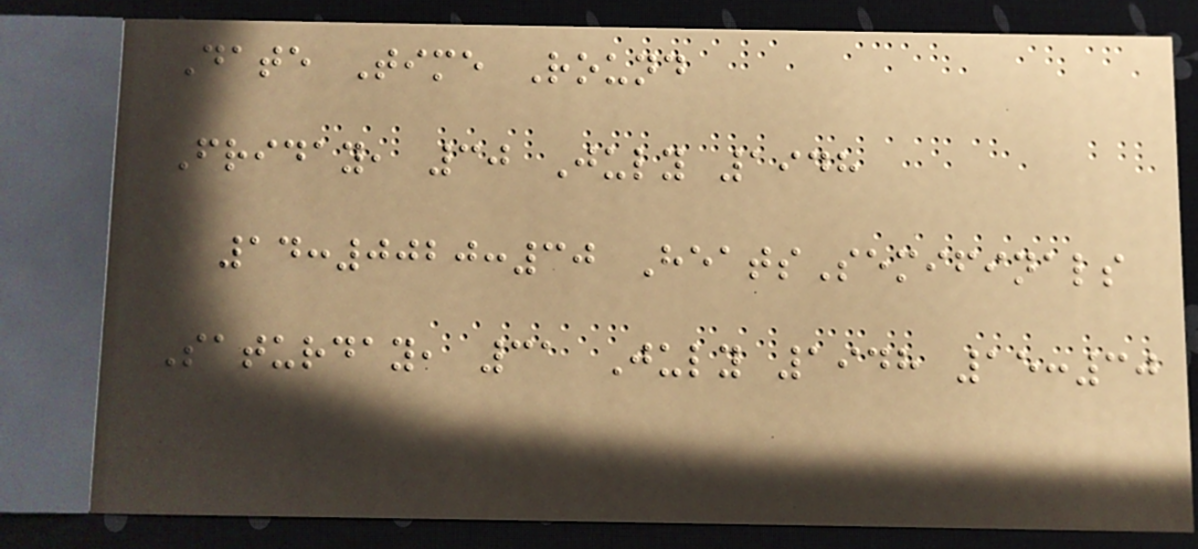Date Time Round
Friday, 30 July 1948
14:0020:30 HeatsSemifinals
Saturday, 31 July 1948 15:30
